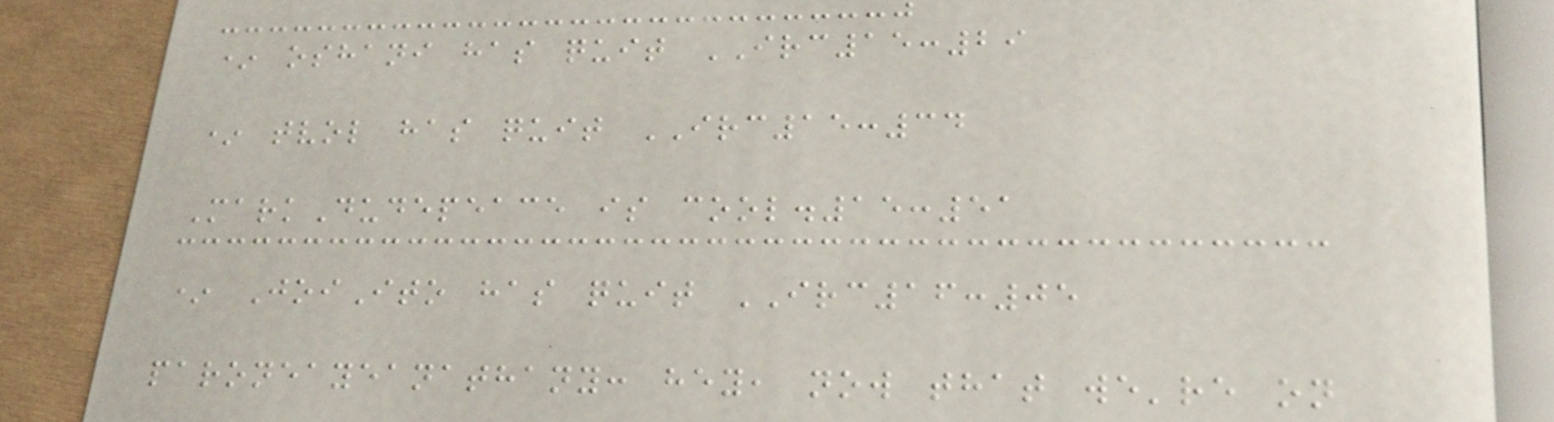* oshani has quit IRC15:29
* tvol has quit IRC15:34
MarkDudepeace is cool.15:51
* JoiIto has quit IRC16:05
paroneayeanathany: hey, now that we're on
